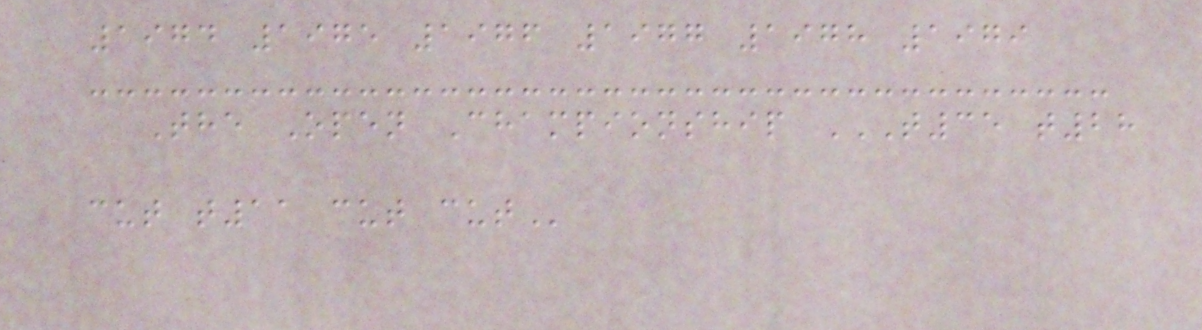1974 1975 1976 1977 1978 1979
The Open Championship T35 T28
CUT T11 CUT CUT
